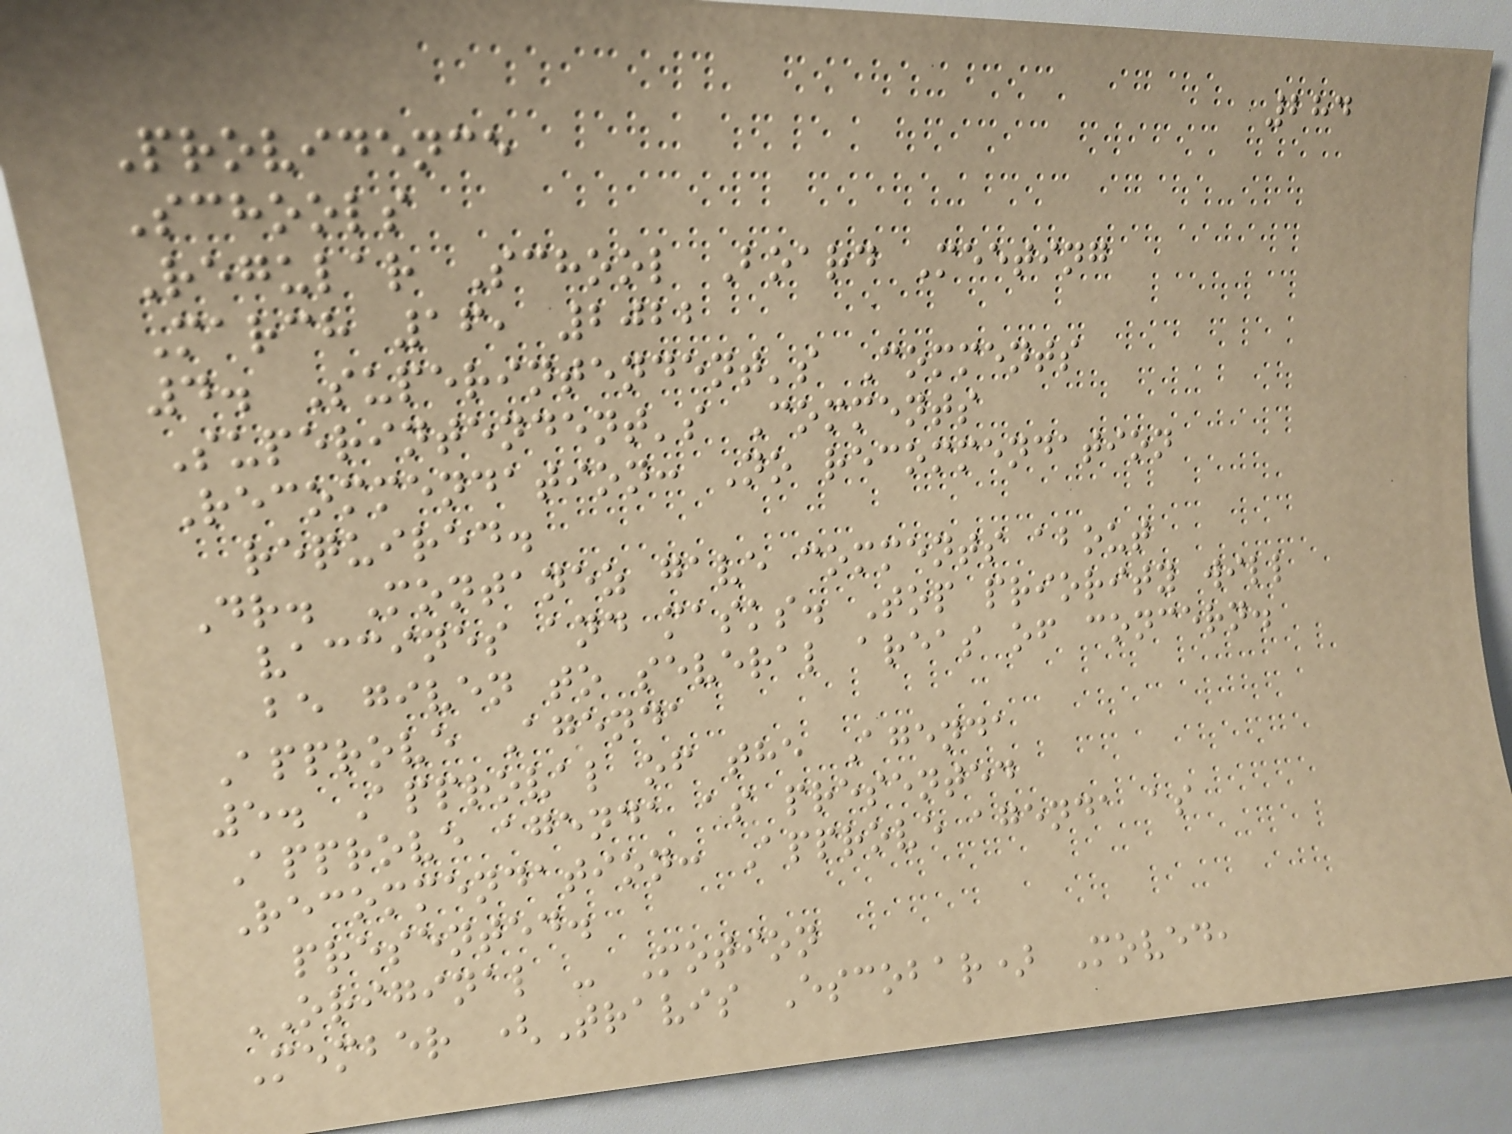284
Providence
Schools
Regular School Board Meeting
March 16, 2022
4. Superintendent's Comments
Superintendent's Comments
Recommendation: No recommendation
required.
Dr. Montanez gave comments about
vaccines and masks. Top priority will
be given to several areas of concern.
Approve Agenda
5. Approval of the Agenda
Approve agenda as presented
Recommendation: Approve agenda as
presented.
ORIGINAL - Motion
Member (Travis Escobar) Moved,
